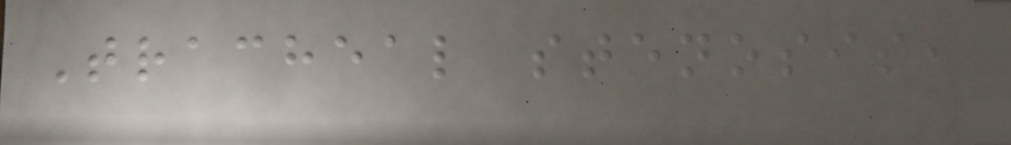Tracheal stenosis,
